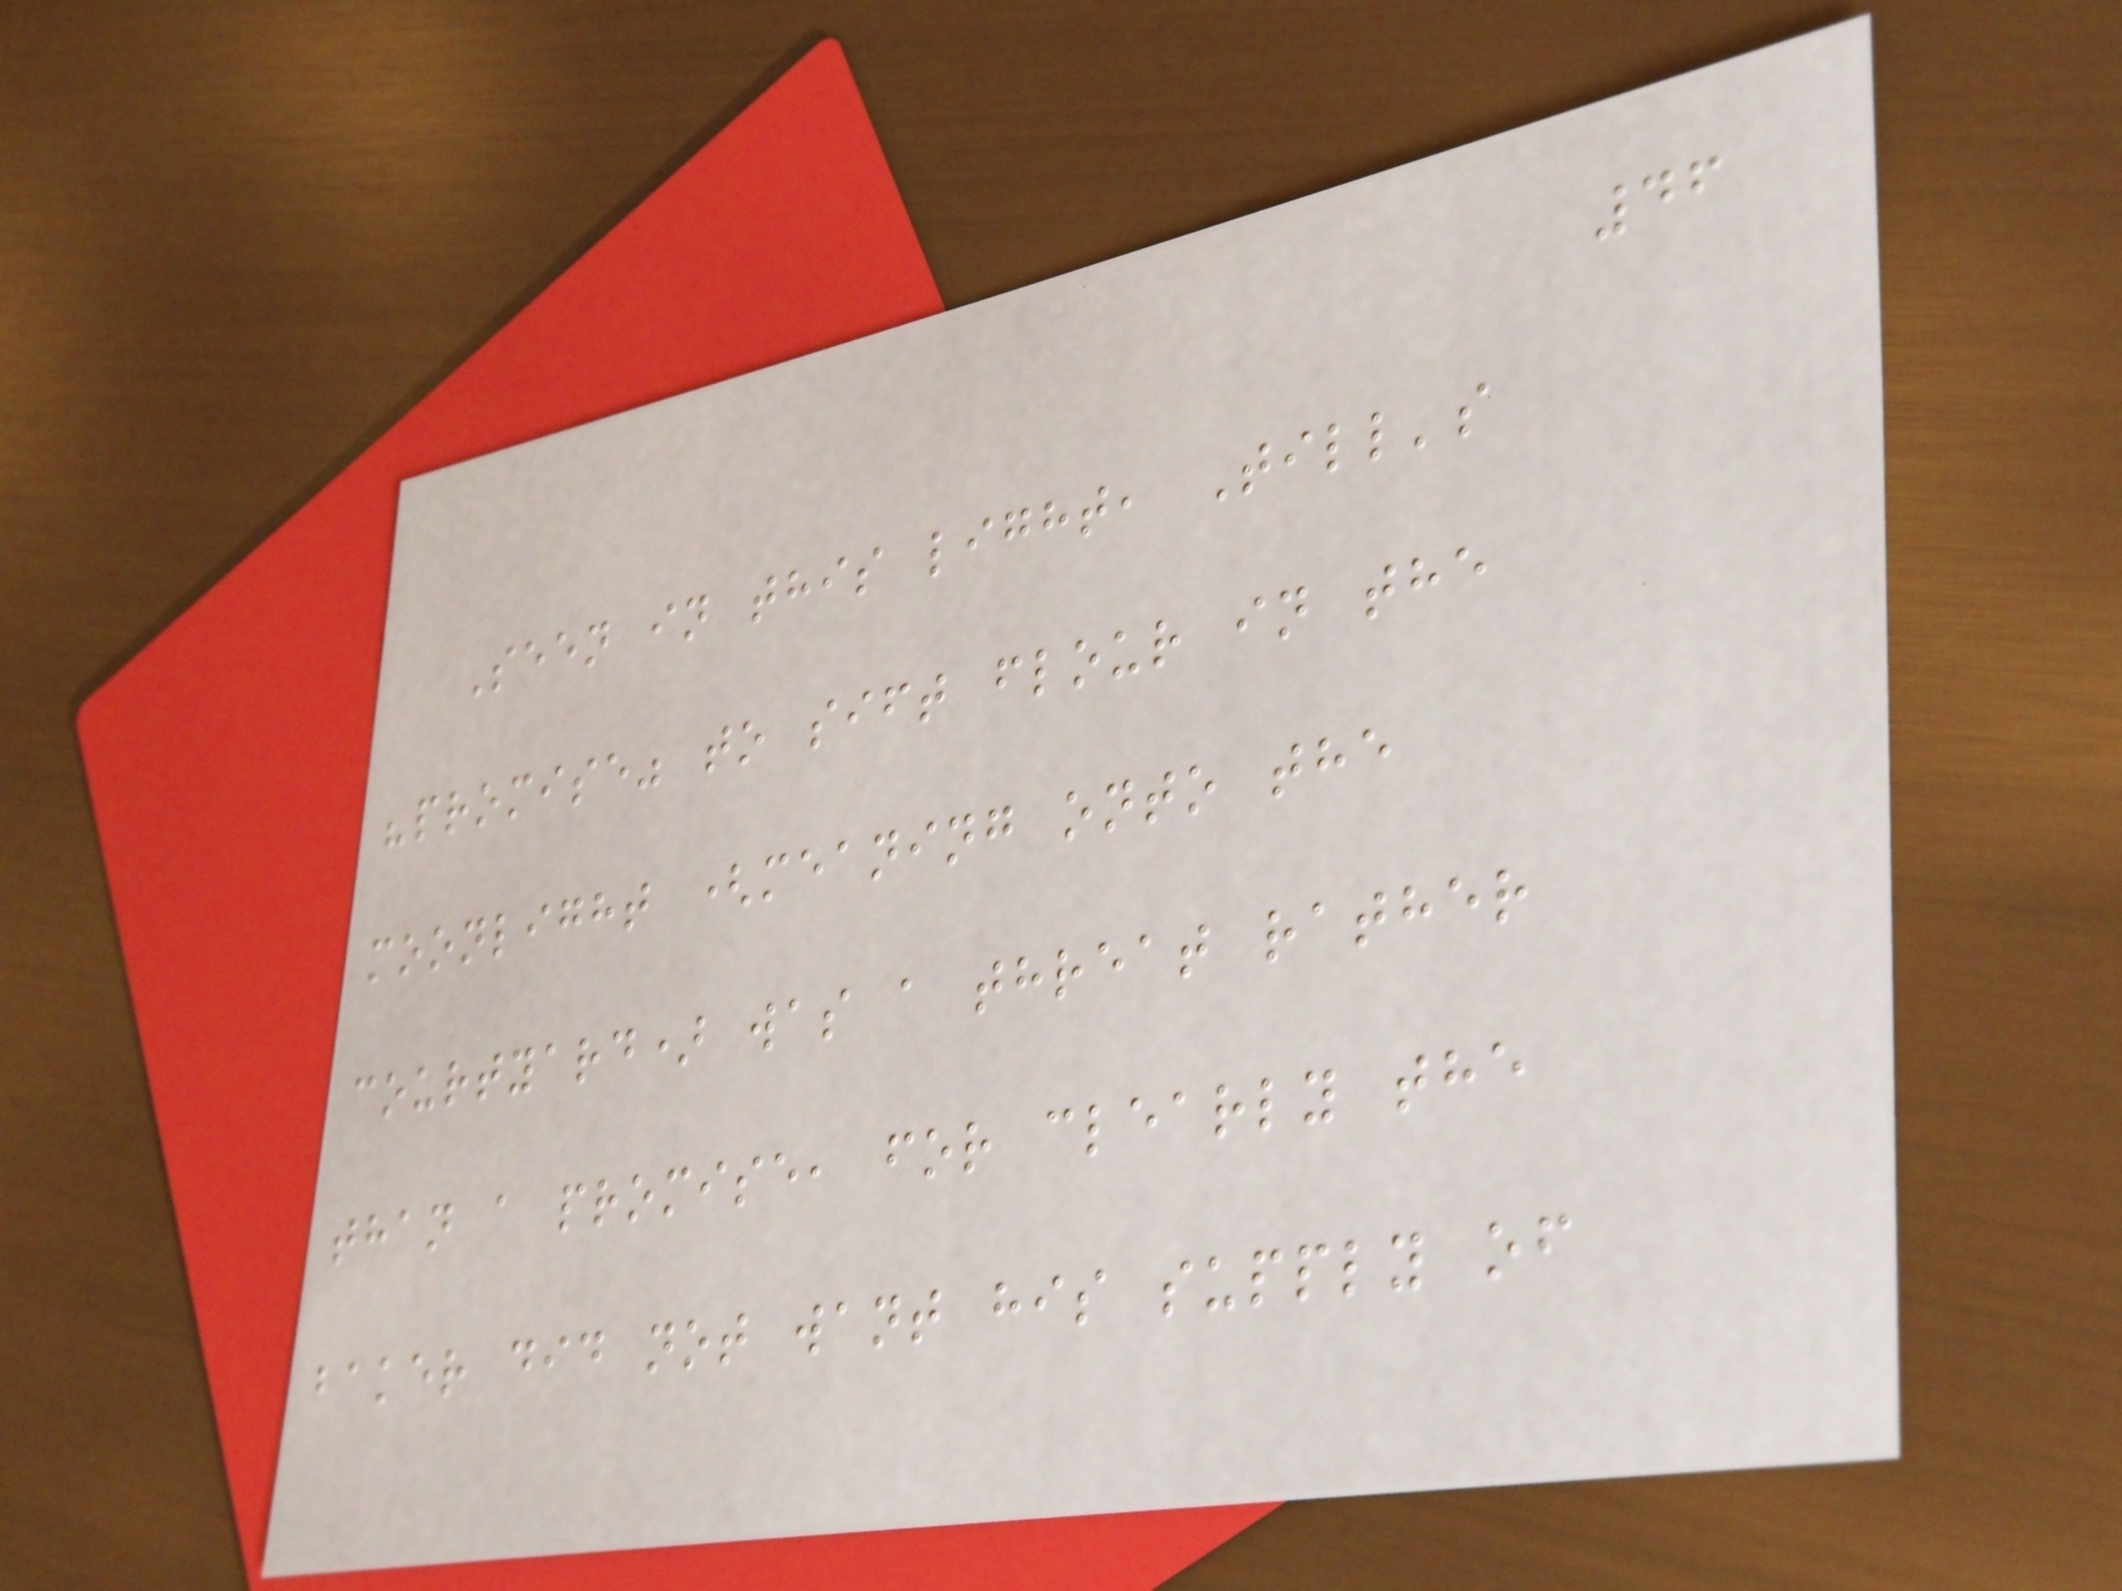46
Seen in this light, Till's
"promise" to sift flour in the
moonlight (meaning onto the
courtyard) was a threat rather
than a promise, for clearly the
baker did not want his supply of
